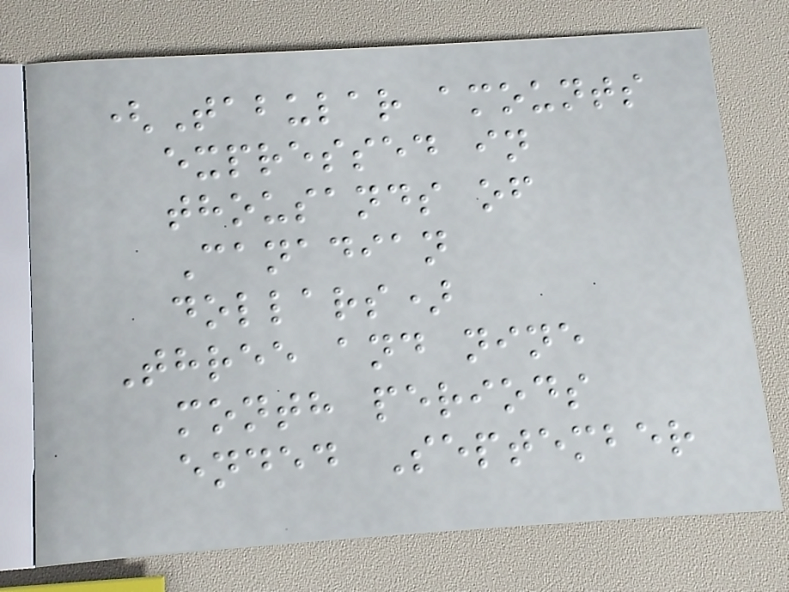(Tabular amounts
expressed in
thousands of
Canadian
dollars)
Three and nine
month periods
ended September
